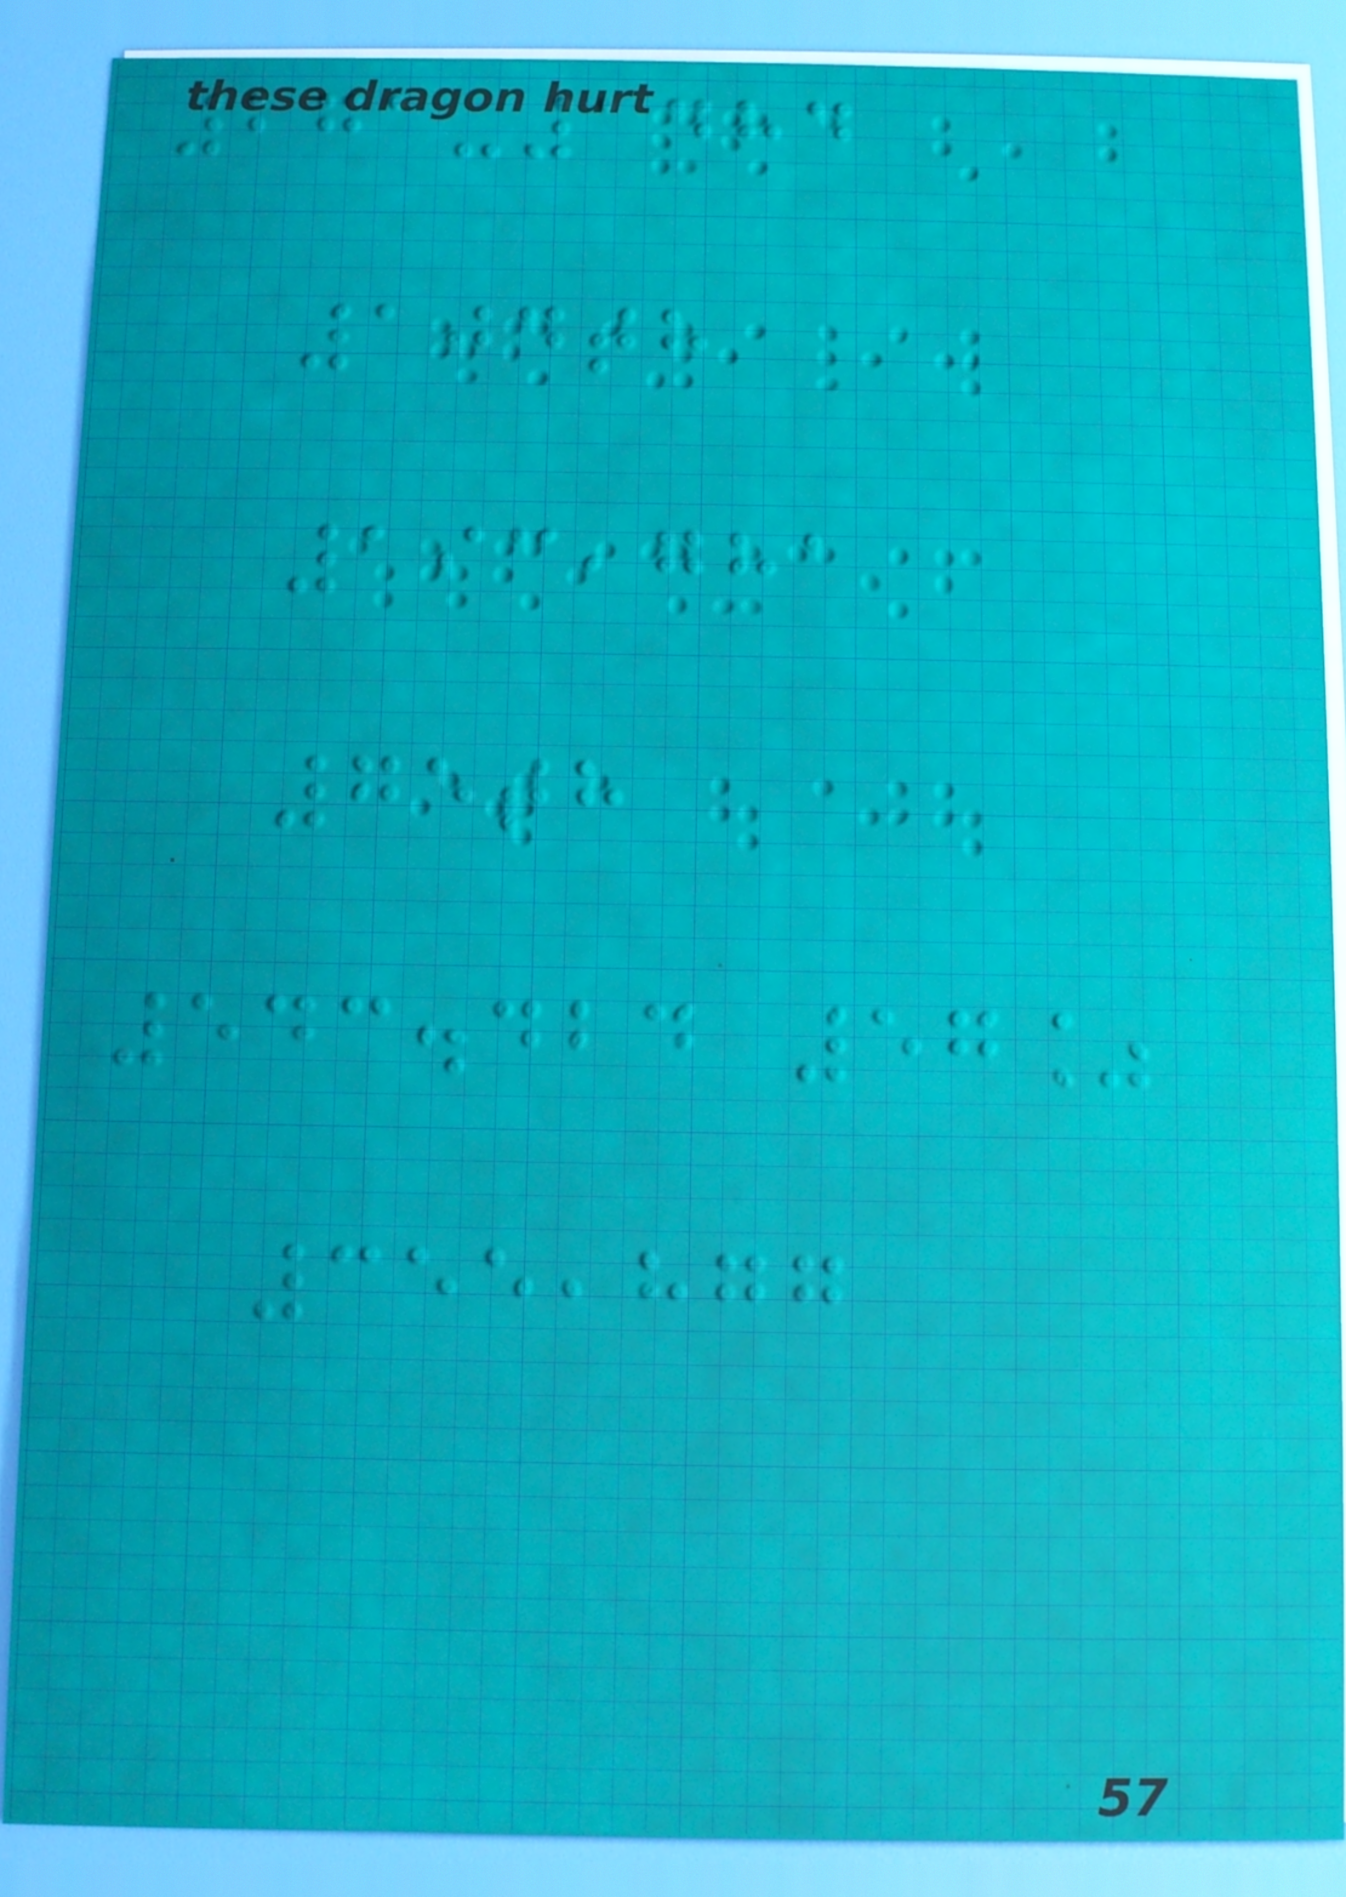271-1484
104th
193,781
75th
543.424 57%
355,877
